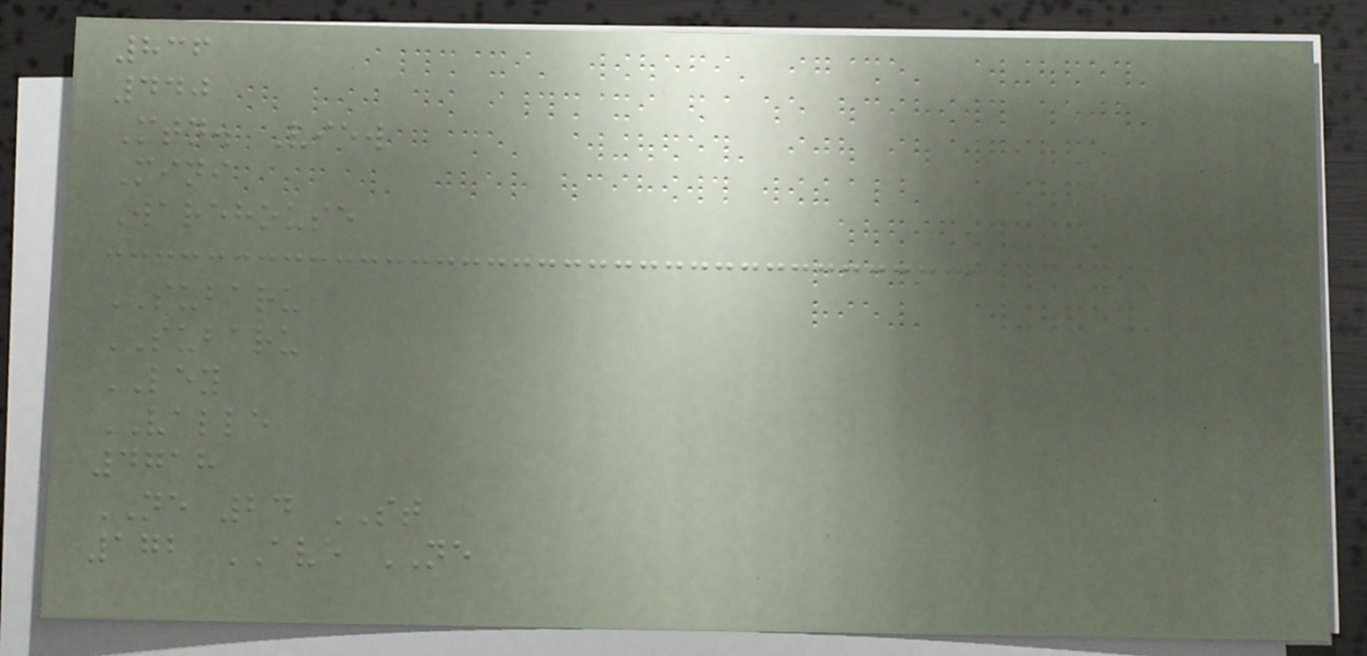836
440
Mtn. View
Mini
Warehouse
SUBARU
SUBARU
LEY
VALLE
4718
NE 24 ST
172 AVE NE
